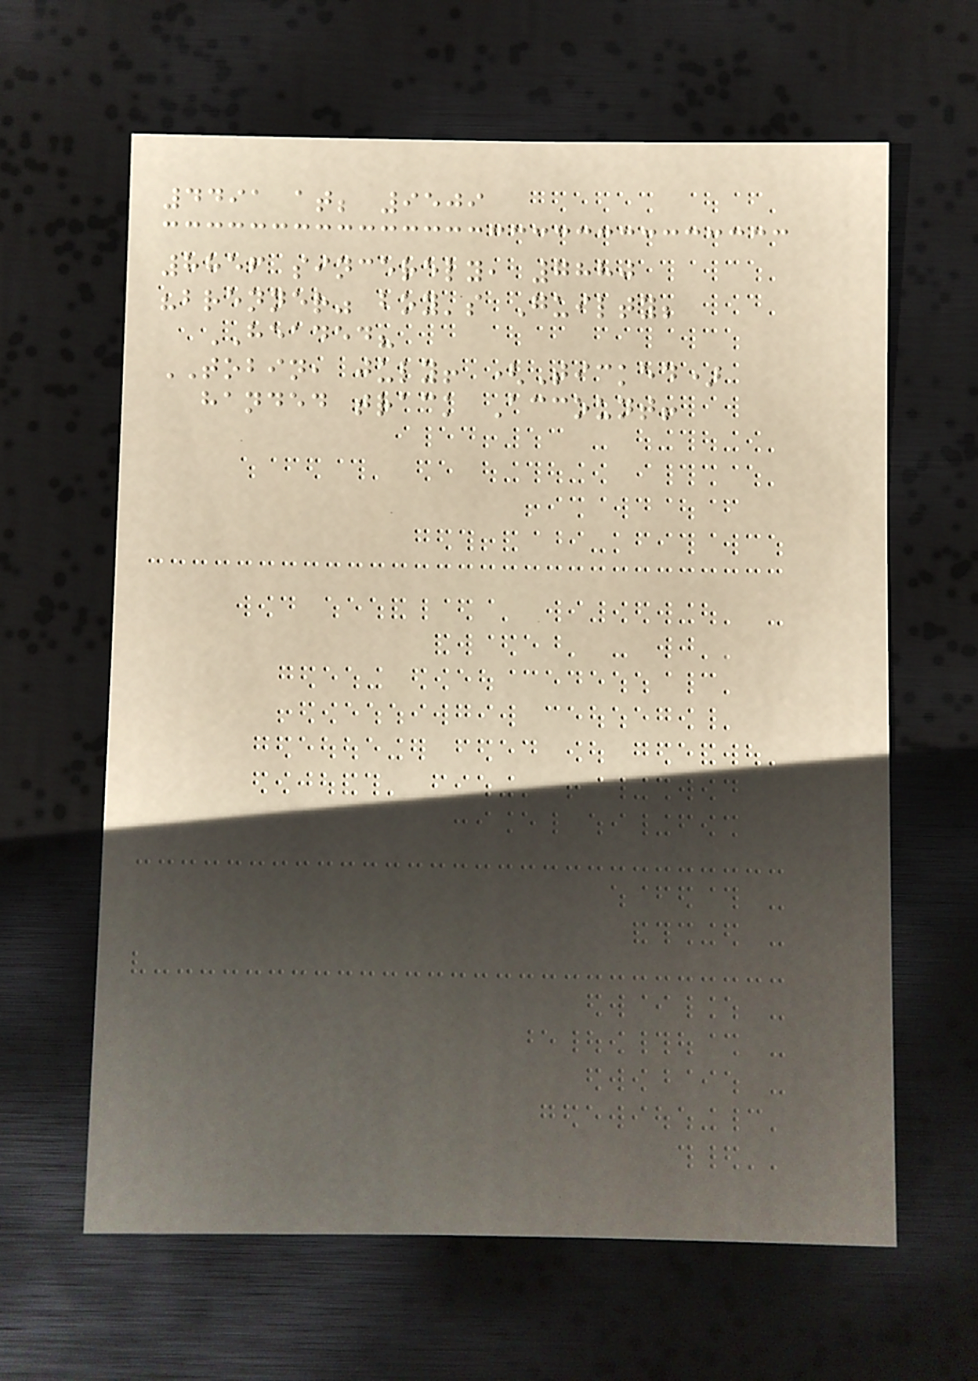4491 at; 9509
8856 sincerely, 7880
"brenner" boy's Guilty;
HEADED?
TOBIN, july! (Ticked)
handed track Account!
